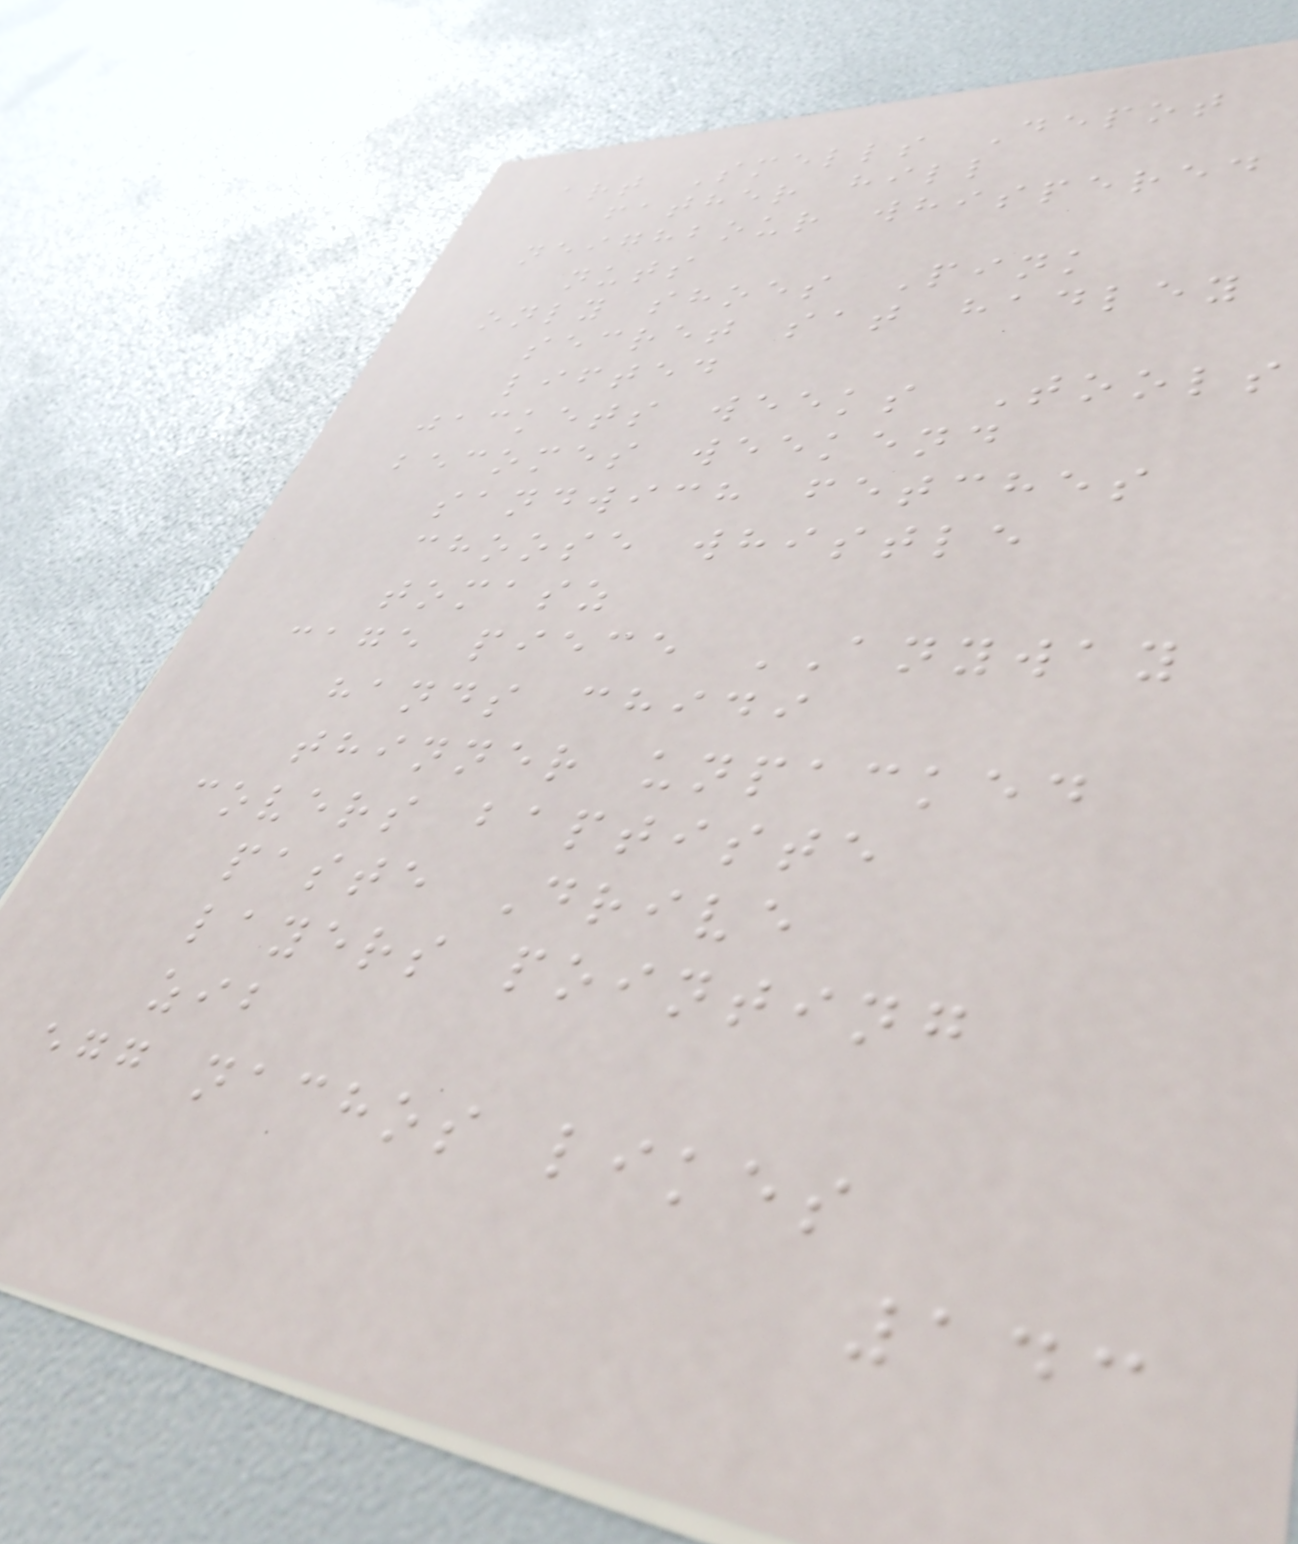art Smells Depot
father hill
neighbour whispered
nuts
only shoes Pink
secret sat hadley
lifted
jackets weeks Tools
becomes weekend
sandwich fetches
choose whistle
tomasz
cage piece ANYWAY
hands chidi
thinner unpacked
covers baptiste
paste Drive
layers pointing
zib
egg nachos likes
143
